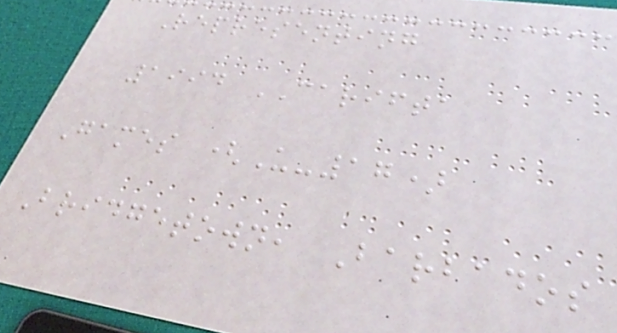Representing
1994 CARIFTA
Games (U-17)
Bridgetown, Barbados
